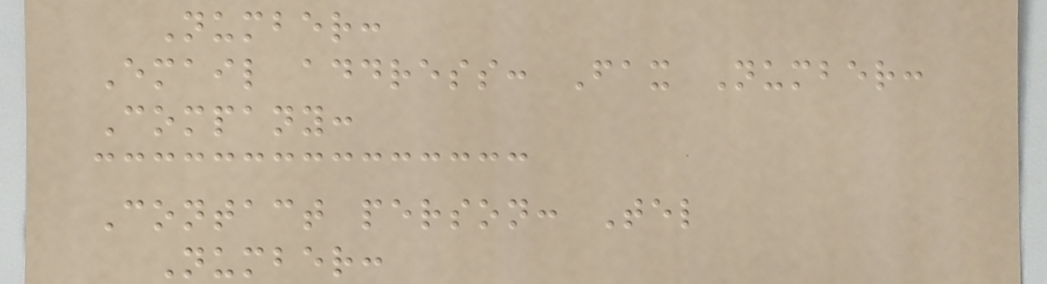Number:
Email address: Fax Number:
Company:
Contact person: Tel
Number:
